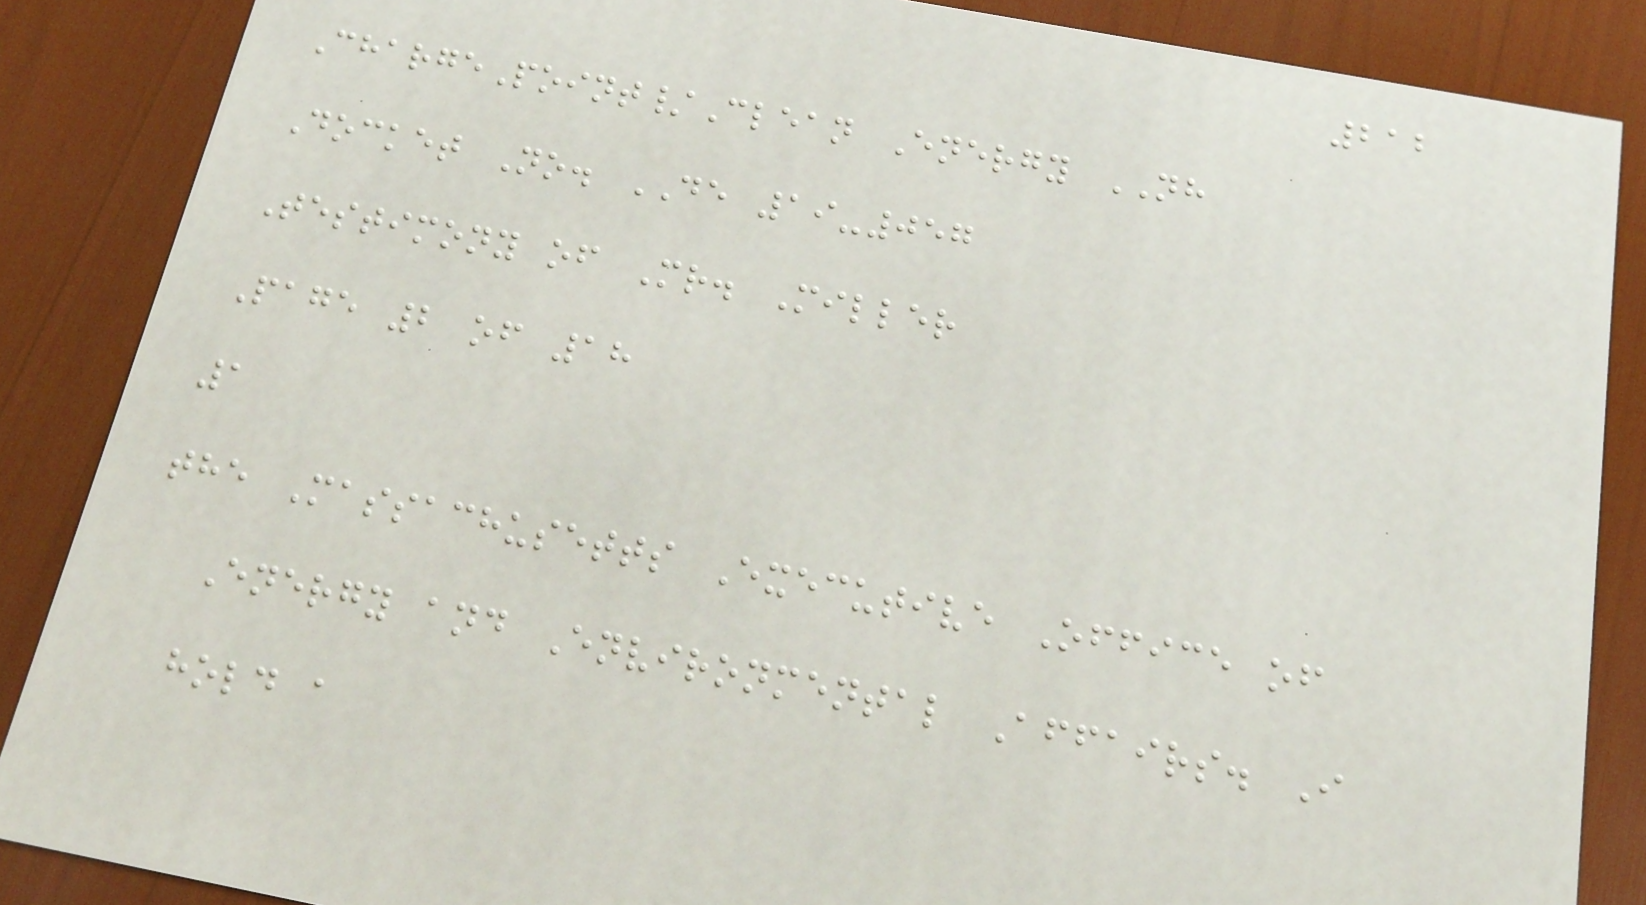212
ChargePoint/Clean Energy NH
Docket No. DE 19-057
Testimony of Mr. Miller
Page 2 of 18
1
the Massachusetts Executive Office of
Energy and Environmental Affairs. I
hold a
